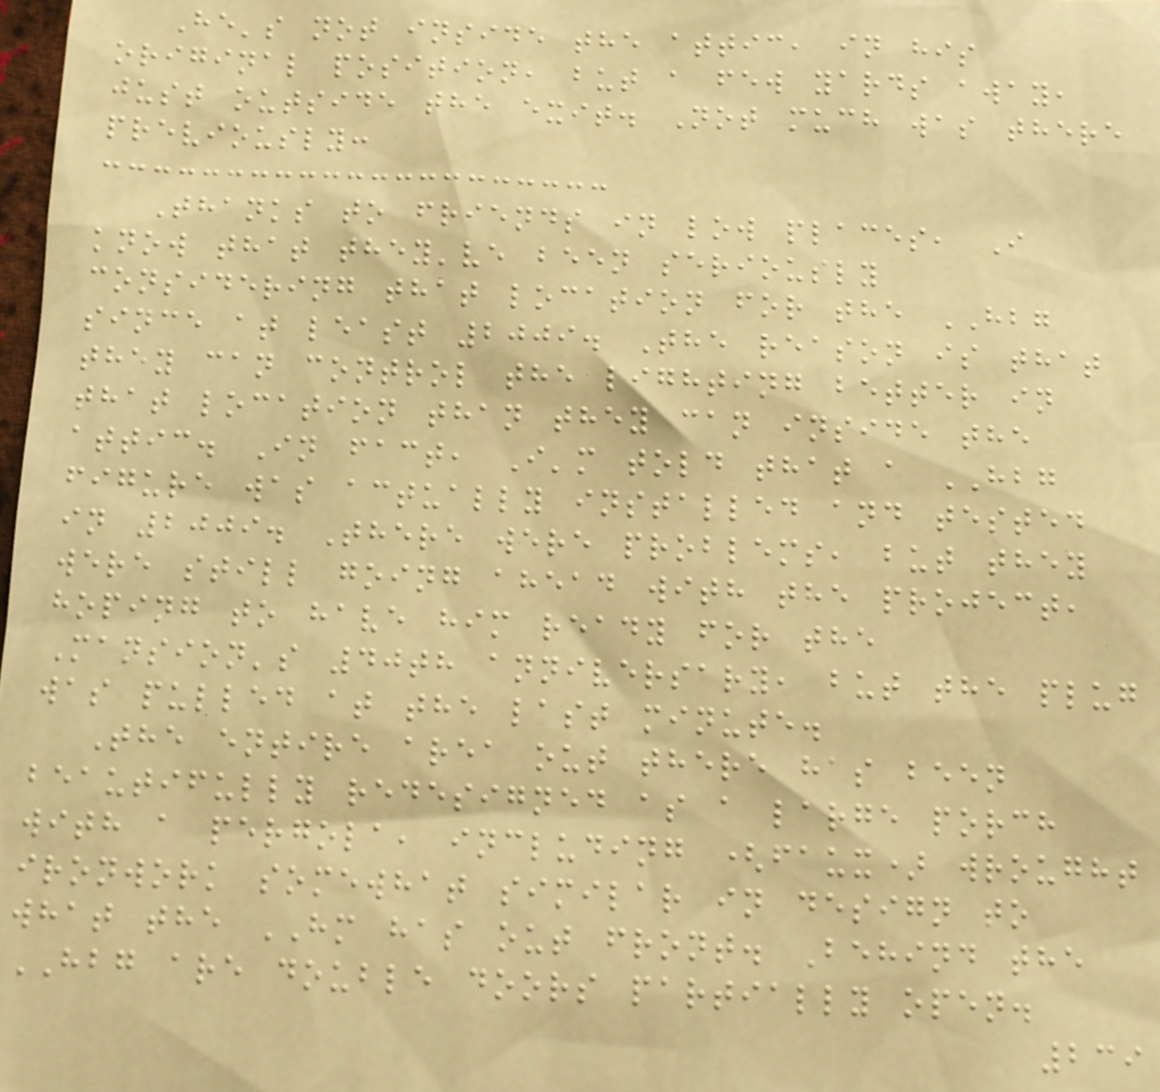He's not inside the attic, in his
original position, but a few yards away,
just outside the exit. Not much was there
previously:
Thanks to friends in low places, I
know that they've been seriously
considering that location for the HBG
since at least 2009. The reason is that
they can control the lighting better in
that location than they can inside the
attic. In fact, I'm told that a HBG
figure was actually installed and tested
in 2009. There were problems, but they
were still going ahead with the project,
hoping to have him ready for the
Mansion's 40th anniversary, but the plug
was pulled at the last minute.
The entire area out there has been
beautifully redesigned as a large porch
with a pergola, including (faux) wrought
ironwork somewhat similar in design to
what the HM has out front. Behind the
HBG are double doors partially open.
239
